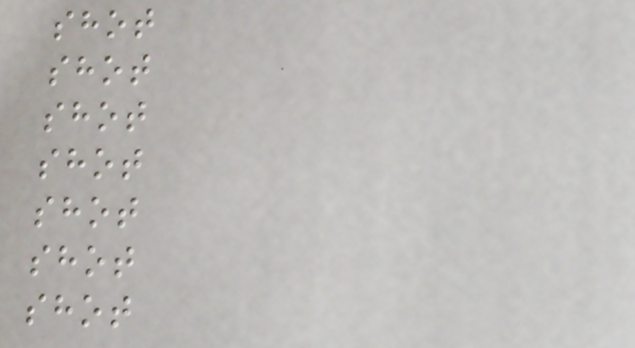shot
shot
shot
shot
shot
shot
shot
